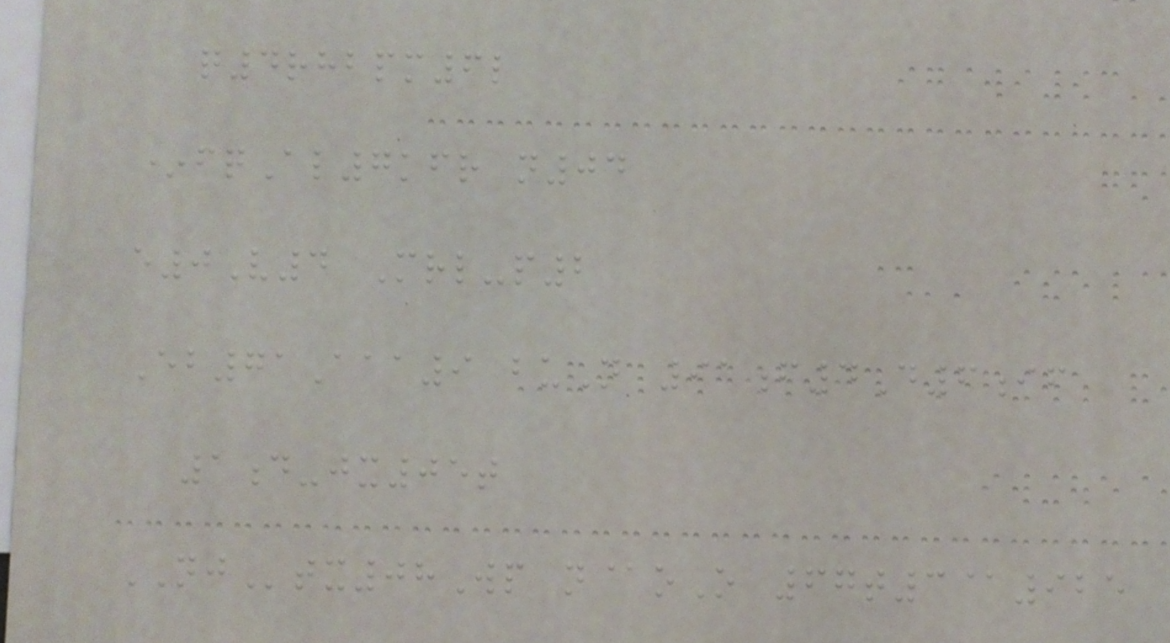q4rhbpm6l
*fqAl7kfr n04
e0V4 Mrl-p2
Eb71Aaa9 buN 91f4D6if
1d-jx05t
NJtx08Wp n@oO 67t3@925
